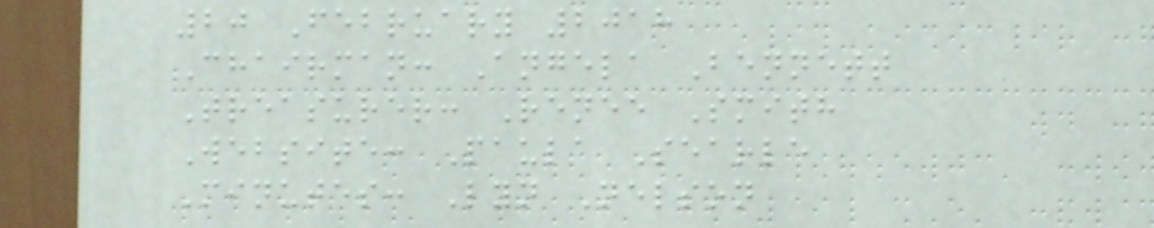20 February 2018
Chairman: Angela Bennett
Treasurer: Renee Smith
Website: Paula Searle
Minutes: Lyn Nelson
